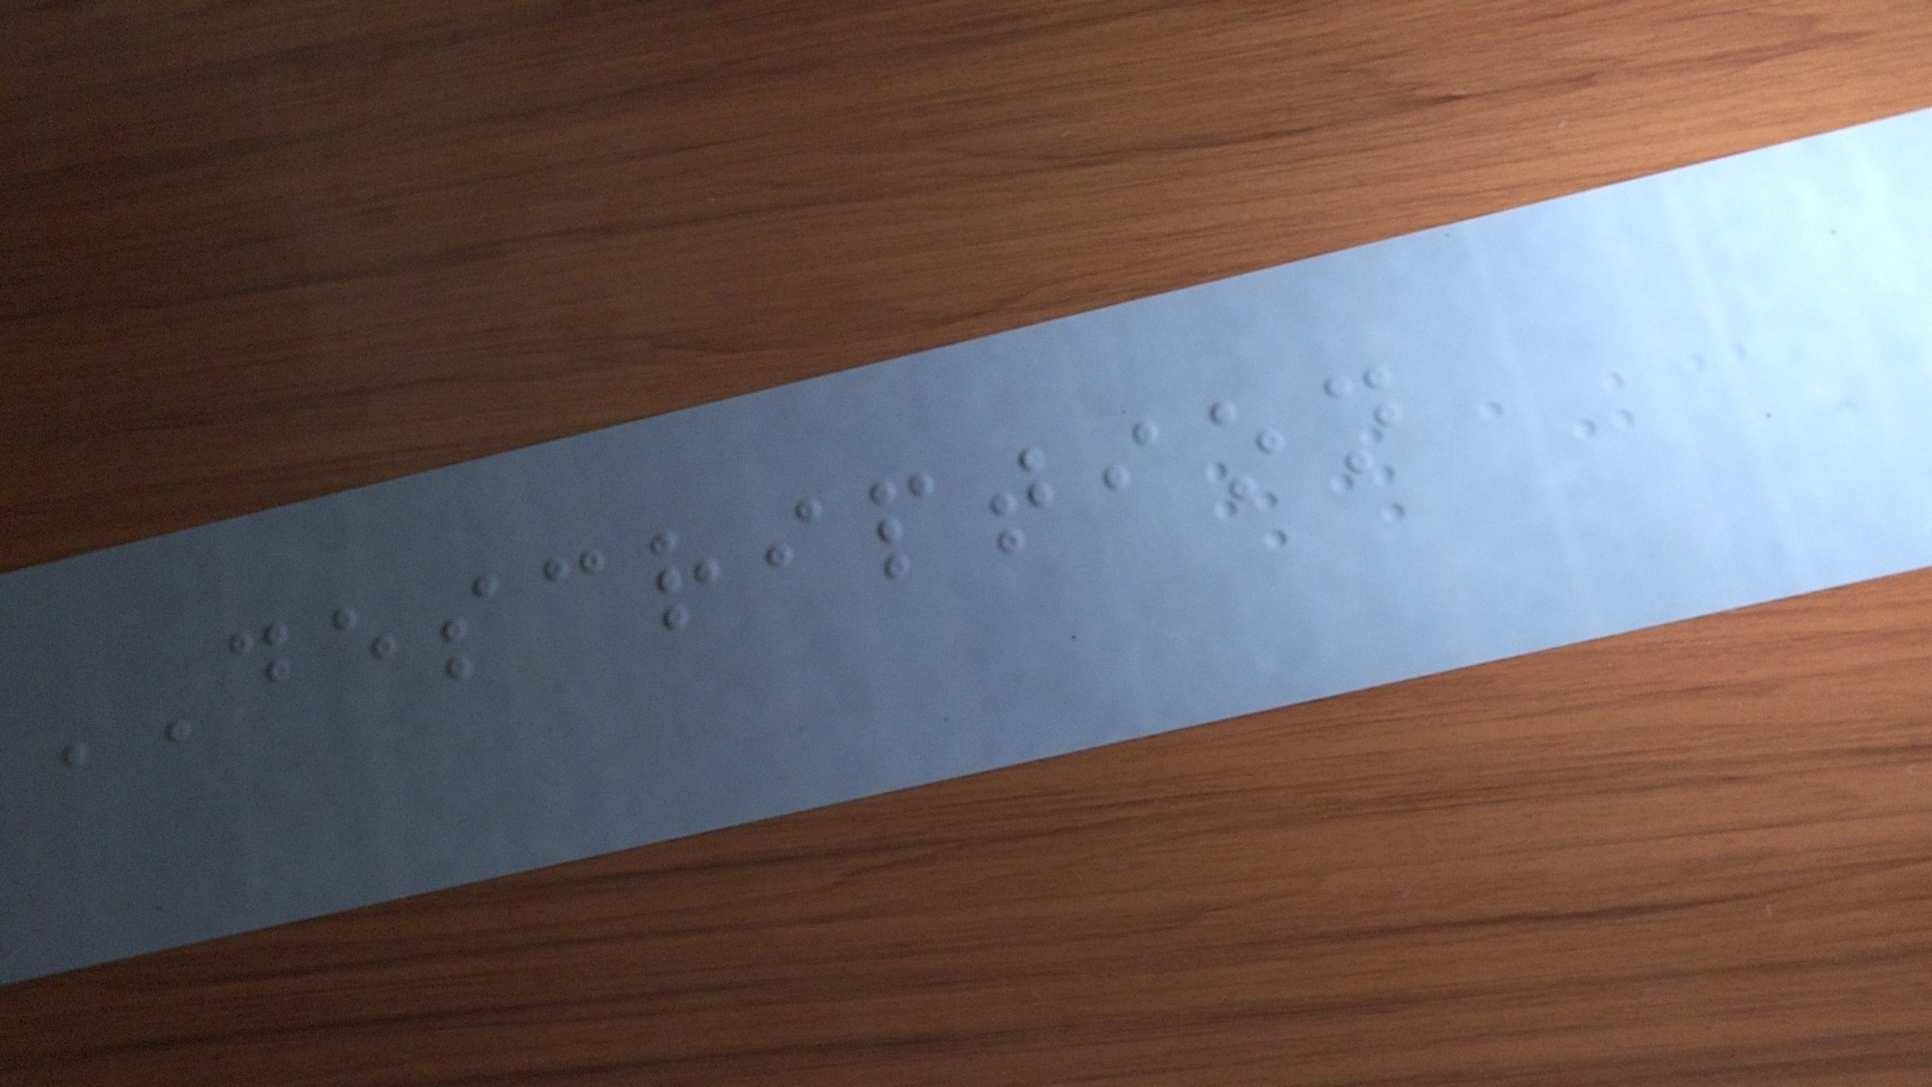DESCRIPTION
